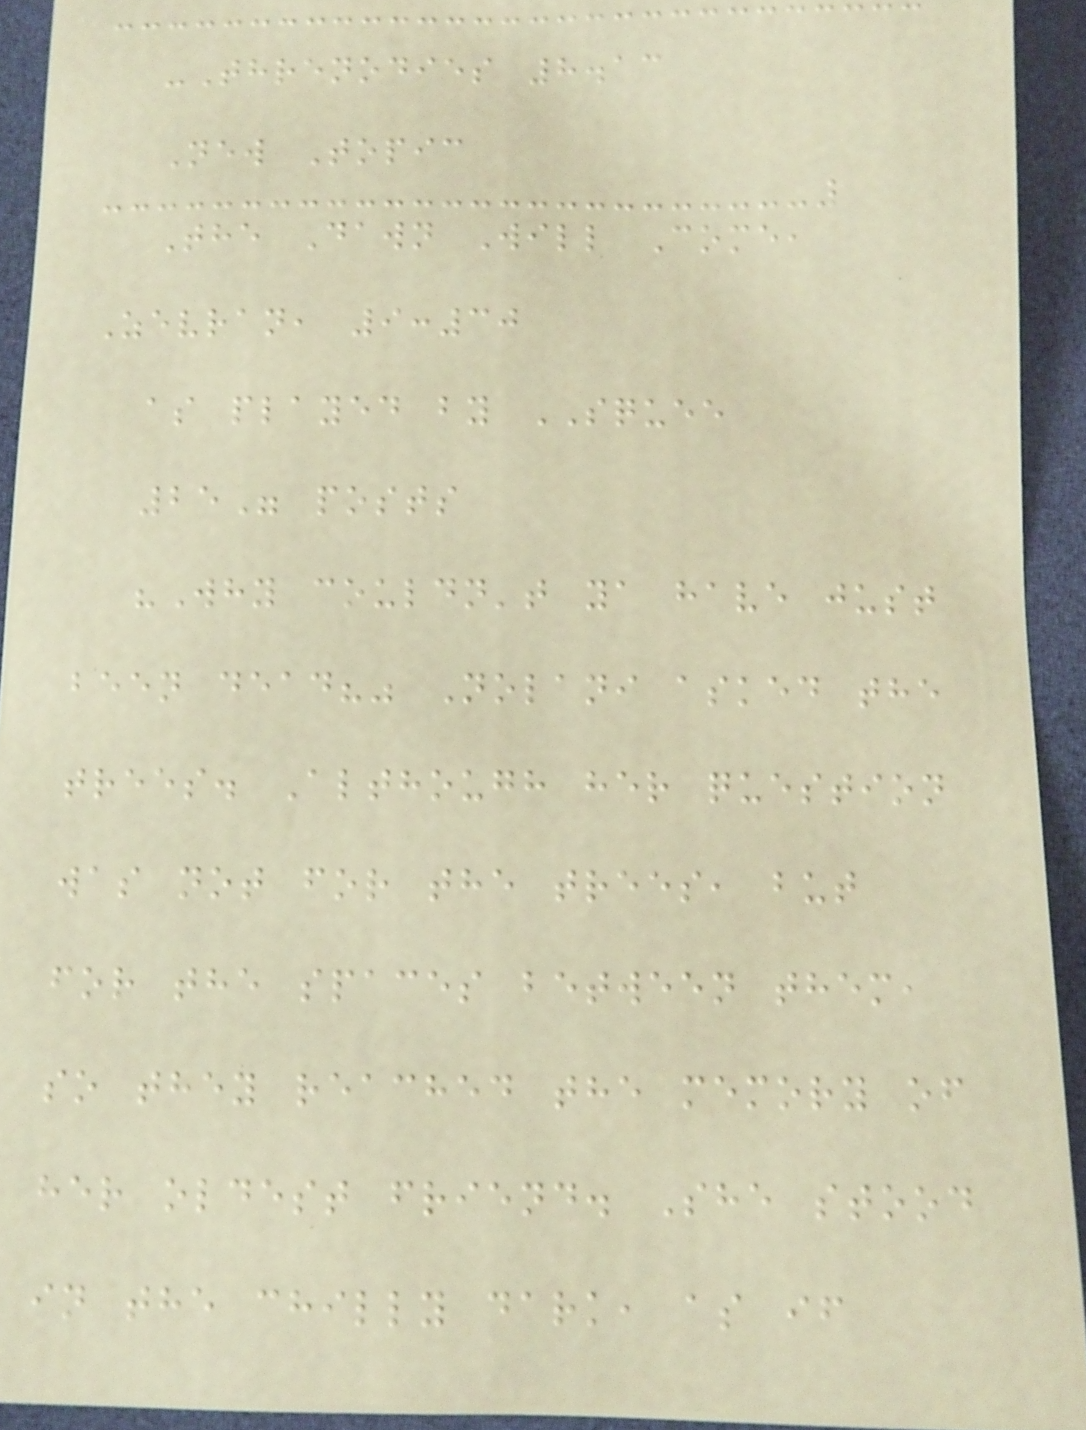-Threnodies 8.13
New Topic
The Dawn Will Come,
Zevran, 9:30
as played by SQUEE
25" posts
"Why couldn't ya have just
been dead?" Nolani asked the
trees. Although her question
was not for the trees, but
for the spaces between them,
so they reached the memory of
her oldest friend. She stood
in the chilly dark, as if
